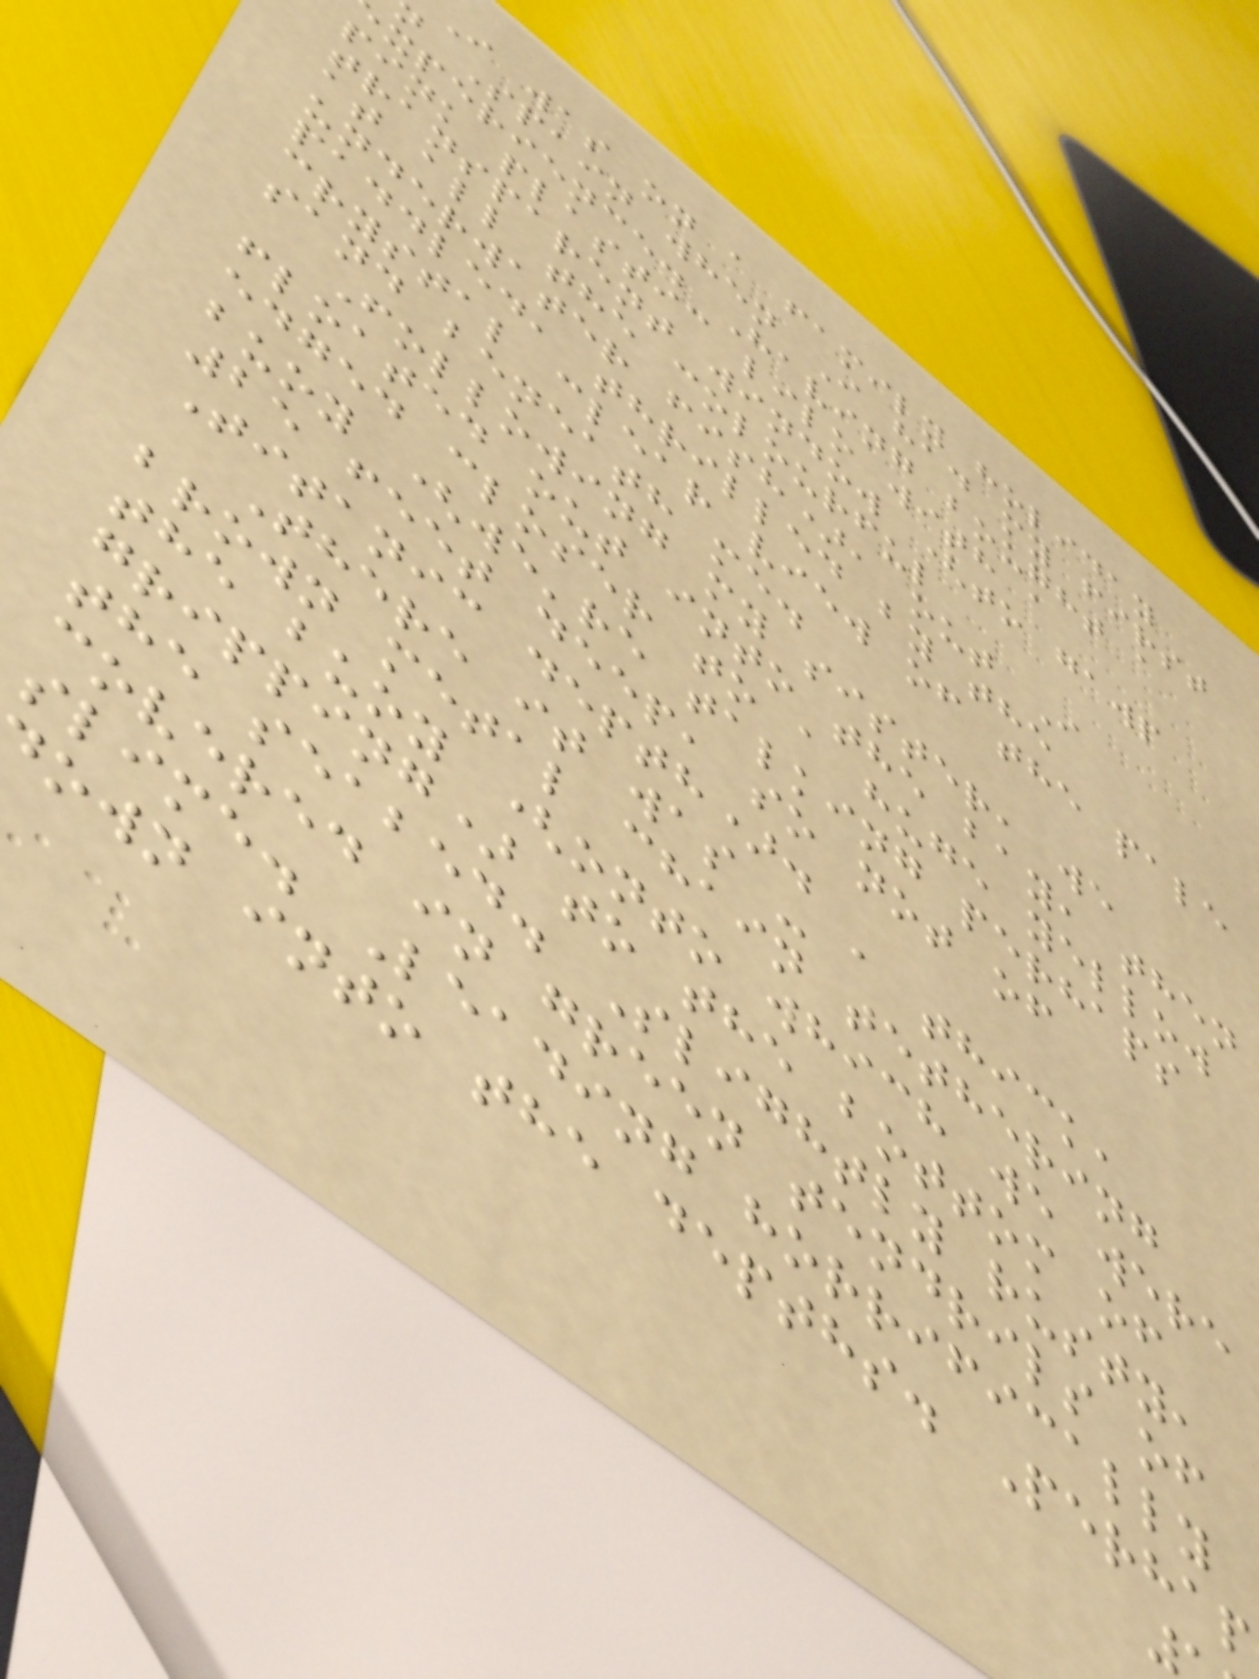I was on a family holiday
Spain when I had my first
xperience. Having bought a
pink plastic lilo with a
transparent window (to gawp
at all the colourful
underwater fish), out I
paddled, thrilled by the
crystal clear view of the pale
sand beneath me.
Following my sister, we
floated out into the bay, then
edged closer to a huge yellow
buoy (we're talking perhaps
25 feet deep, so not of
Titanic depth).
There it was - a thick,
brown metal chain tethering
the buoy (onto which we were
gripping) to the bottom of
the seabed. Slightly rusty,
covered in green tendrils of
slime. Leading horrifically
own into the depths. Perhap
